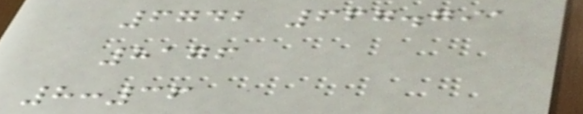6742 667.791
8176
8:36
